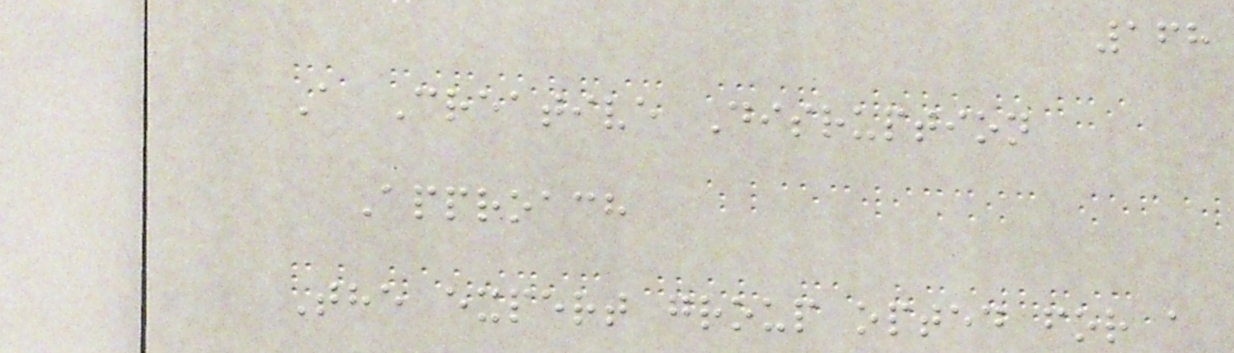168
A Creative Disruption
Approach
The expert group opted for a
